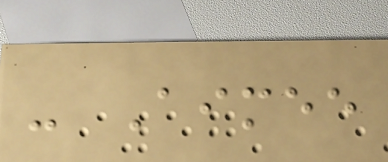- Aimee
